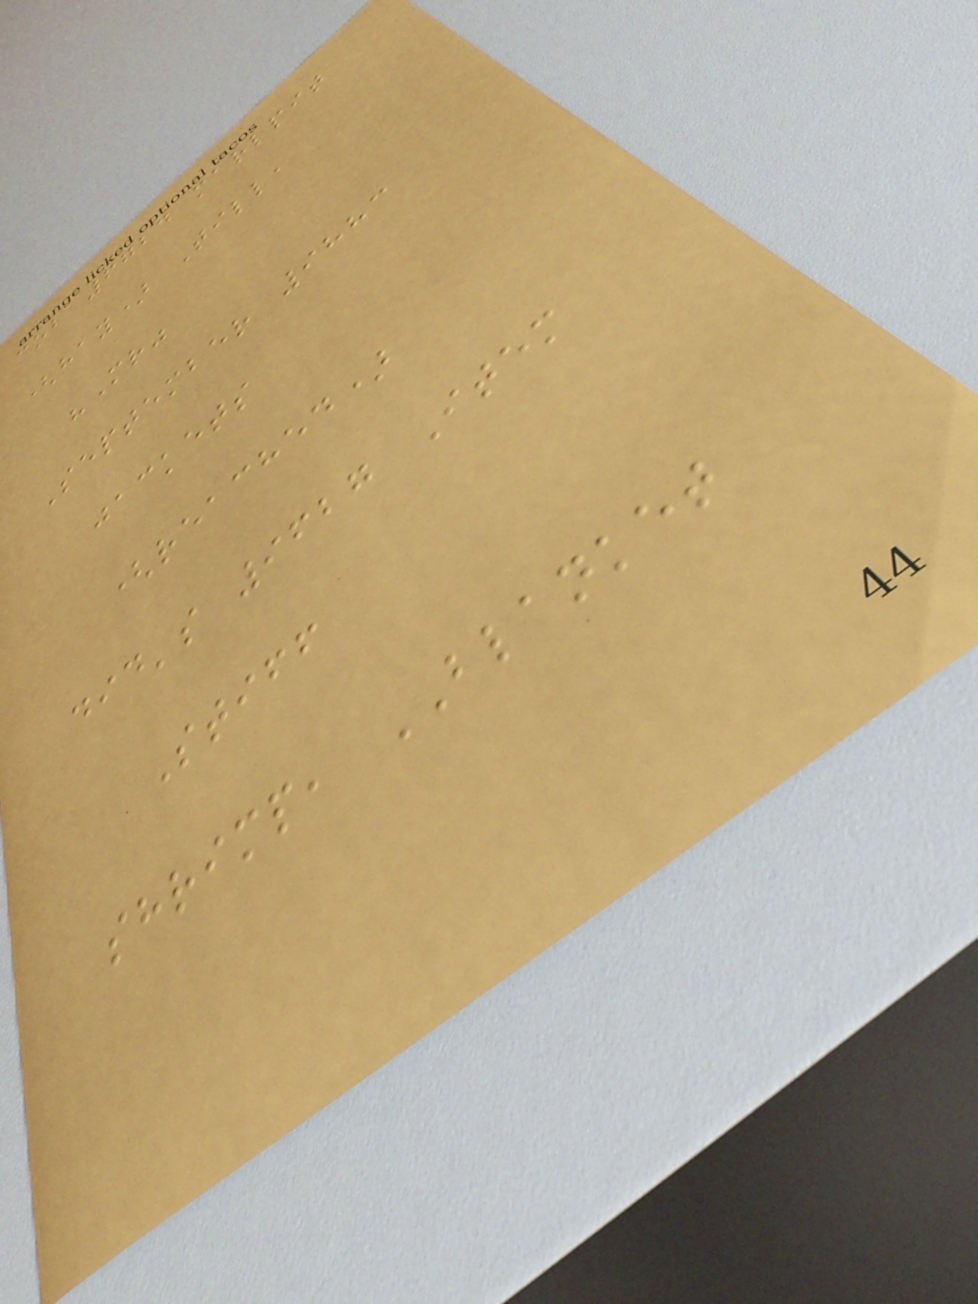cob 6724 marlpit
(hay) Till,
"Mr"
September 9883
jackets
(reached)
did's 9627 Item
Stiff
shrimp, BLANKET
